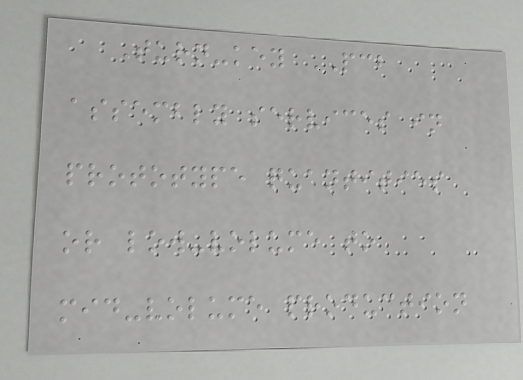Turn-key PCB
assembly services in
prototype quantities
or low-volume to
mid-volume production
